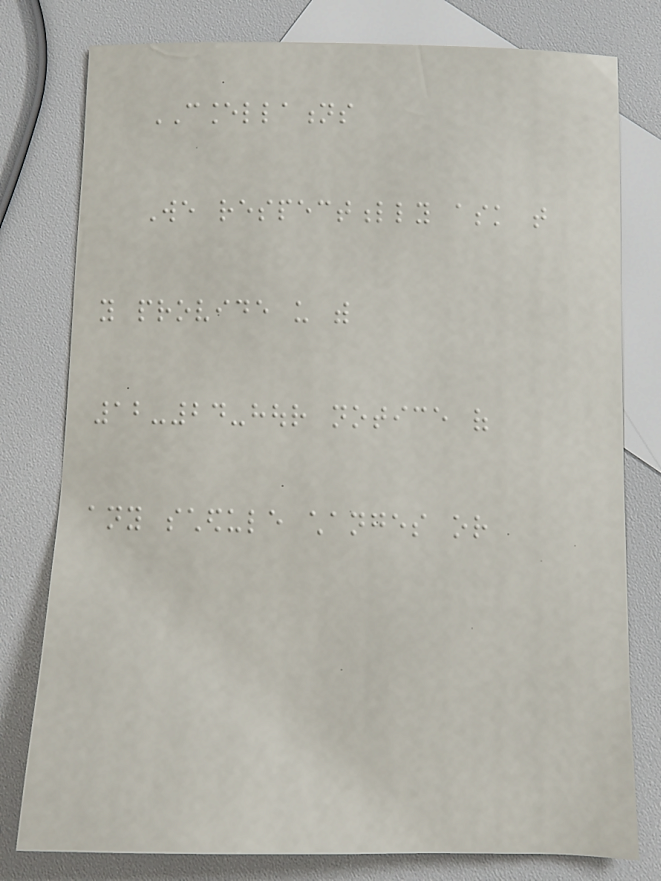CANCELLATIONS
We respectfully ask that
you provide us with
12-24-hour notice of
any schedule changes or
